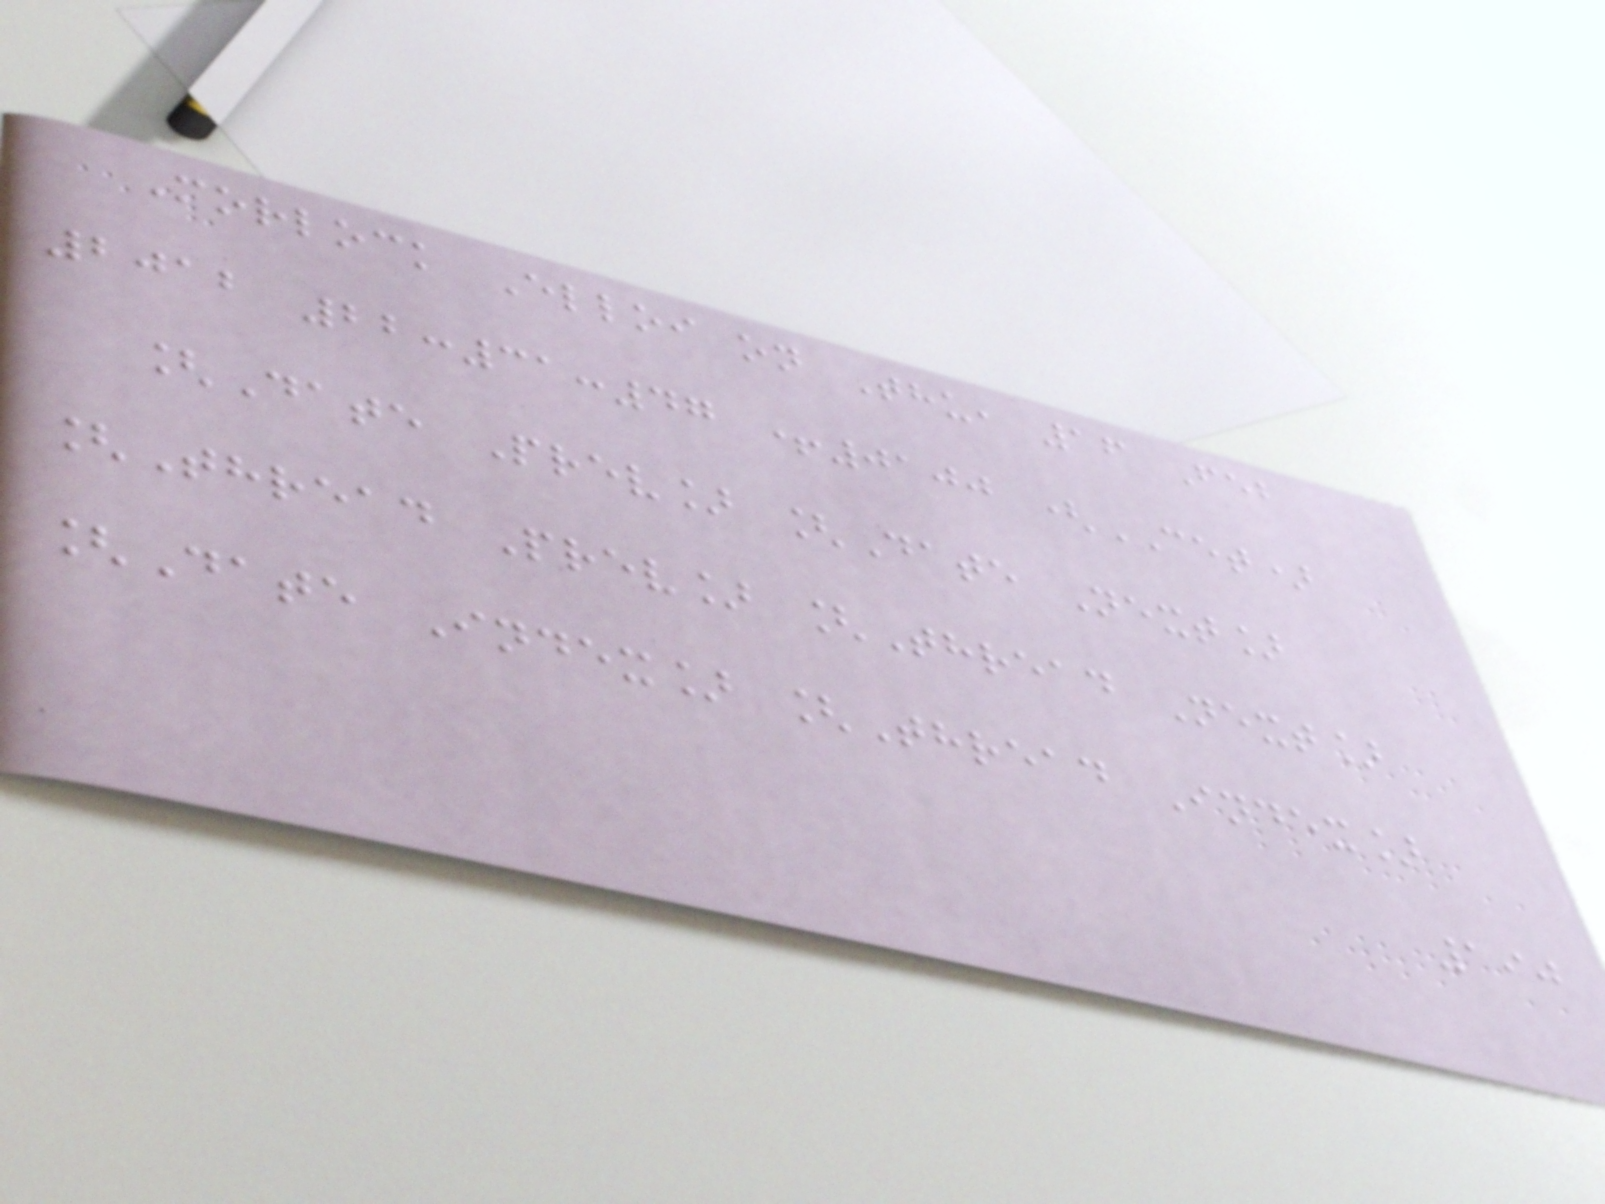Morlock Elloi on Thu, 16 Feb
2012 22:31:47 +0100 (CET)
[Date Prev] [Date Next]
[Thread Prev] [Thread Next]
[Date Index] [Thread Index]
190
